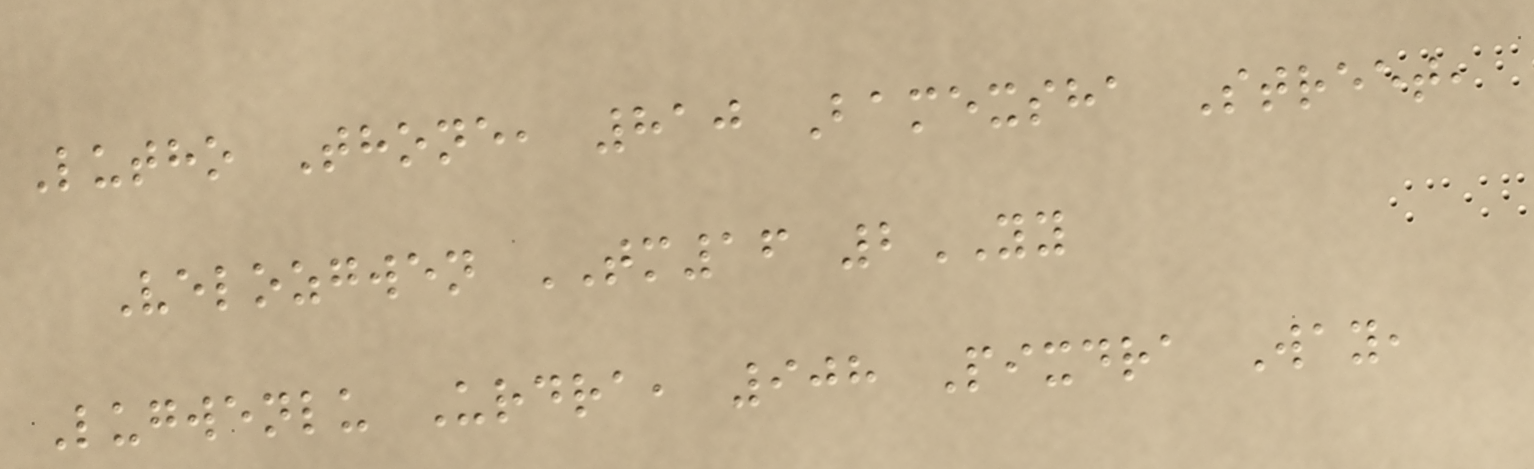Lutho Thone, 810 Bamexsha Street,
Velozgwen TM16 2YY
Lugwenlu Urdra, 908 Pixdra Way,
